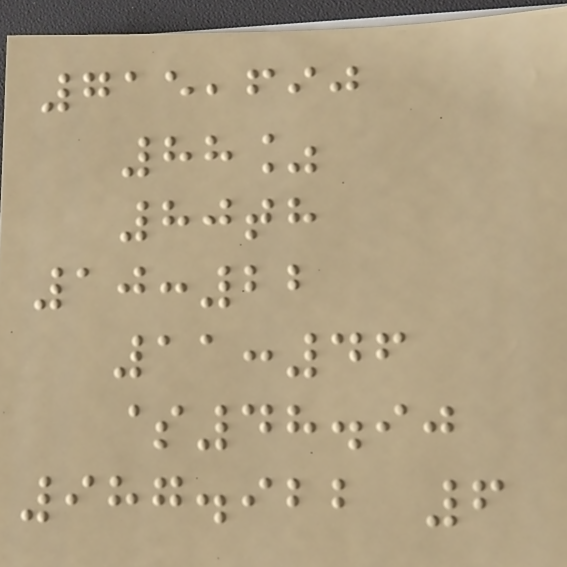715,690
88%
80th
10:22
11:46
$48.90
987.922 6
